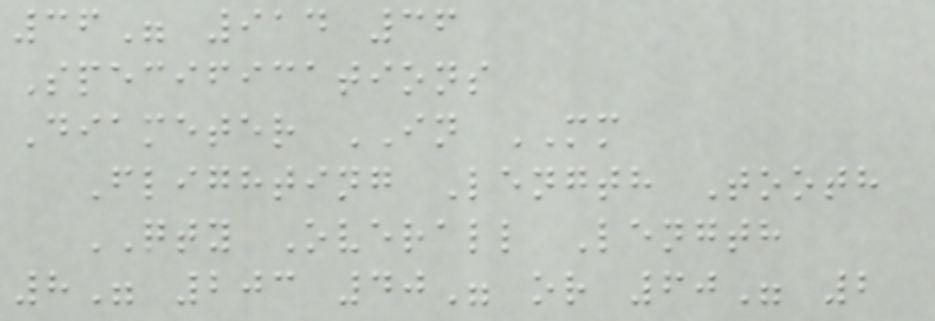36" 914 36
Specifications
Diameter IN MM
Flighting Length Tooth
QTY Overall Length
8" 203 40" or 60" 2
